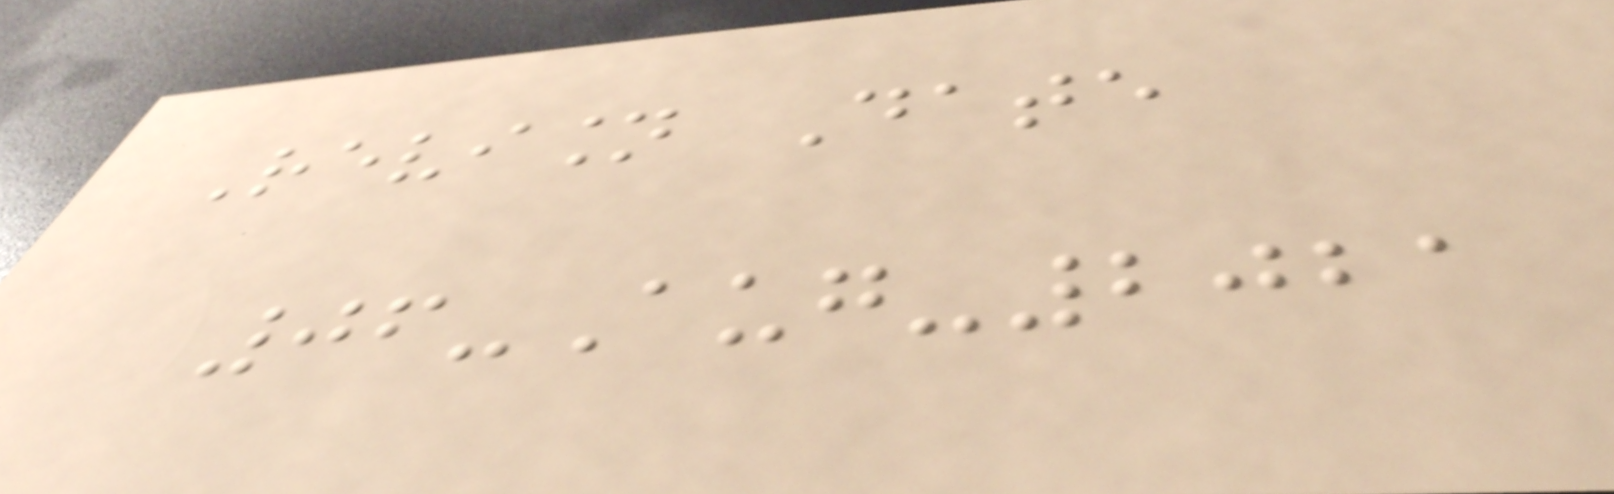Revision Date
06-Aug-2021
